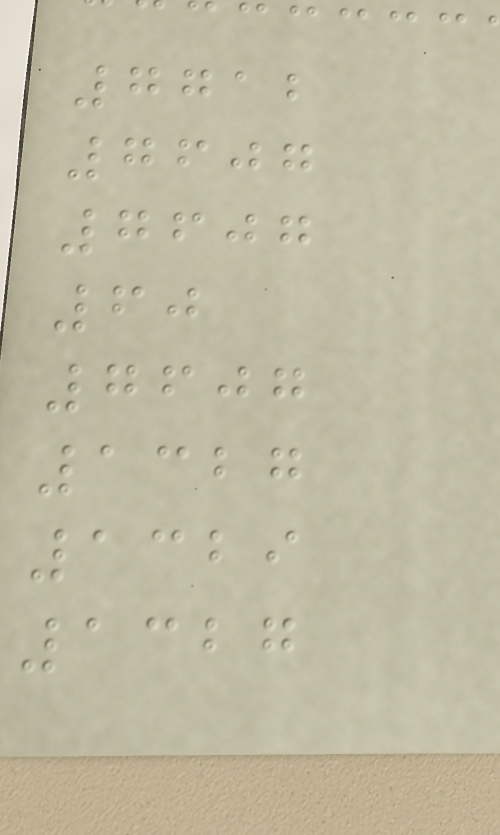7712
7607
7607
60
7607
1327
1329
1327
